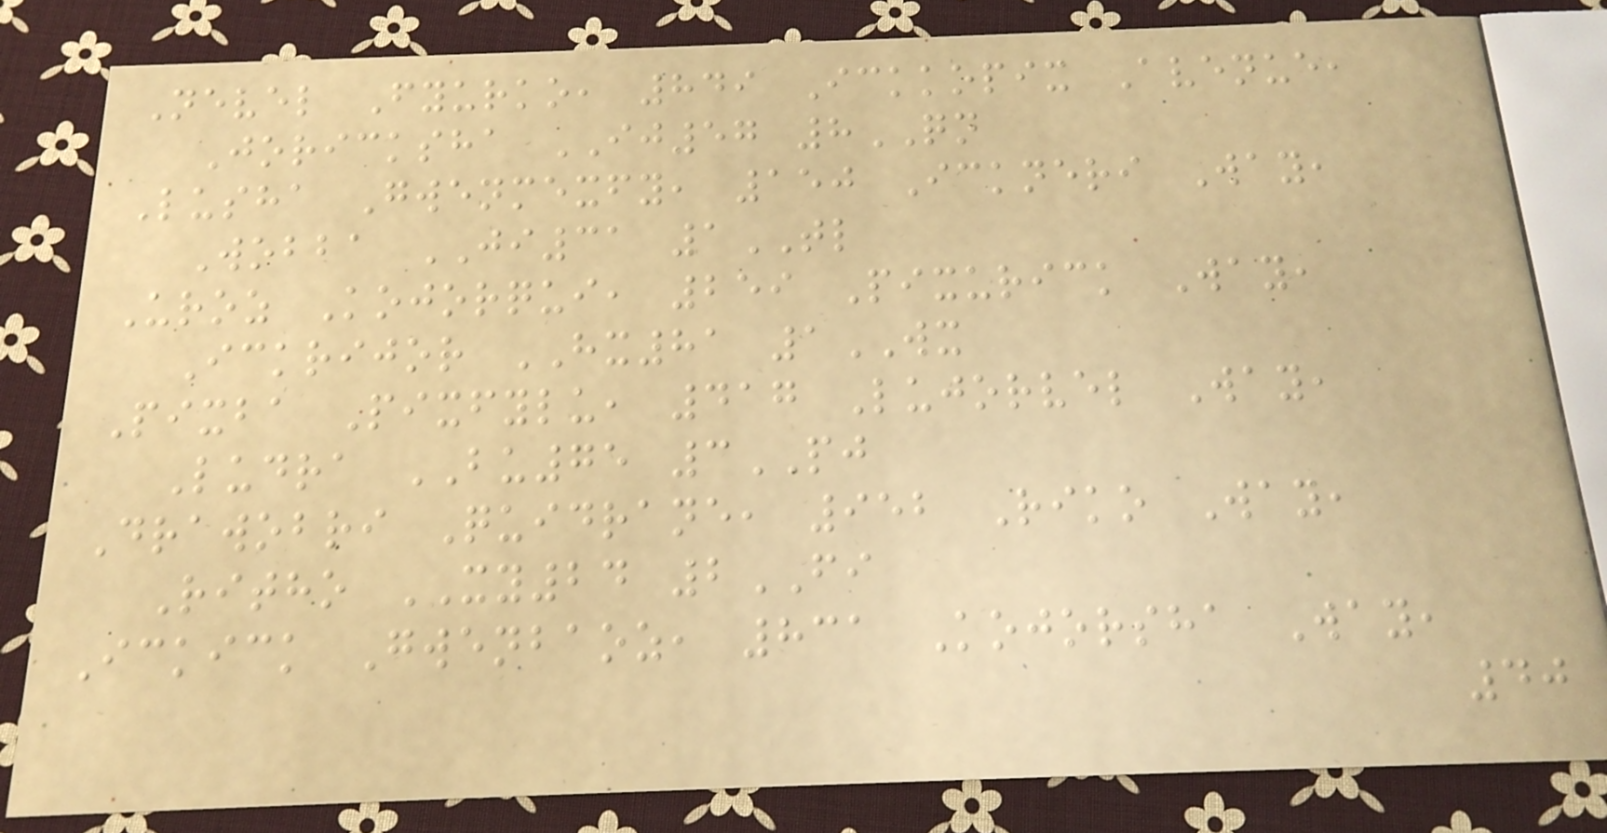Nevel Fyurko, 849 Ickkopix Avenue,
Joricksha IJ57 8QN
Lusha Gwenmexfy, 150 Ickneri Way,
Wobba JI31 1TL
Uroz Kojorqui, 259 Pixurick Way,
Ickrijor HX81 1WX
Pixba Pixfylu, 417 Lujorvel Way,
Ludra BU75 3PJ
Drawobri Quidrane, 952 Riko Way,
Ritho XY24 2FI
Ickick Gwenbaoz, 831 Kojorsha Way,
40
